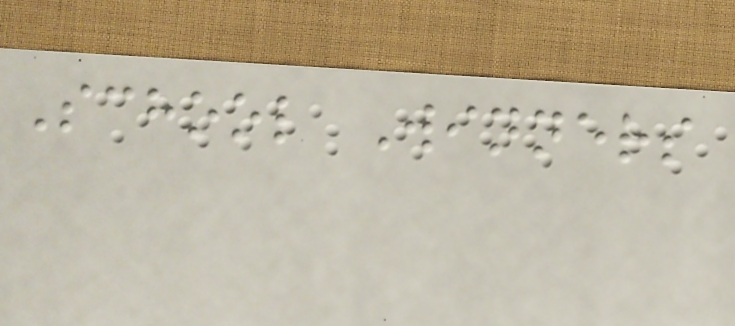School Winners
